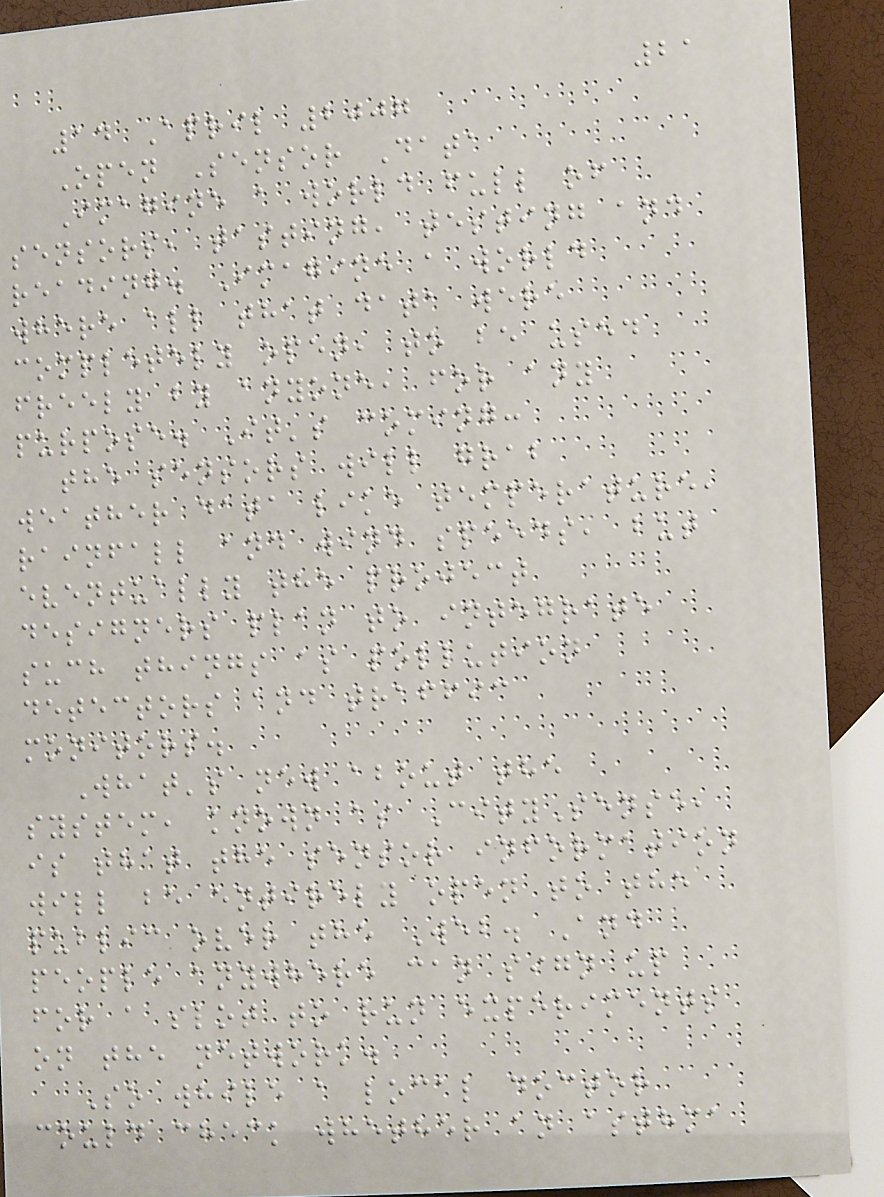21
14 April 2007
Open Sensor Data
Imagine a world full of
sensors, tasting, testing and
reading. Imagine a world
where all that data were
completely open, to be used
freely by anyone, for any
purpose. It's coming:
the sensors will grab
weather data like temperature,
rainfall and wind speeds, but
eventually the project
designers plan to integrate
such things as pollution
detectors and traffic
monitors.
What's new about the
system, known as CitySense,
is that the sensor information
will be entirely open to the
public over the Web. And
people anywhere can sign up
for a slot to run experiments
on the network.
So while a local doctor
could check whether an asthma
